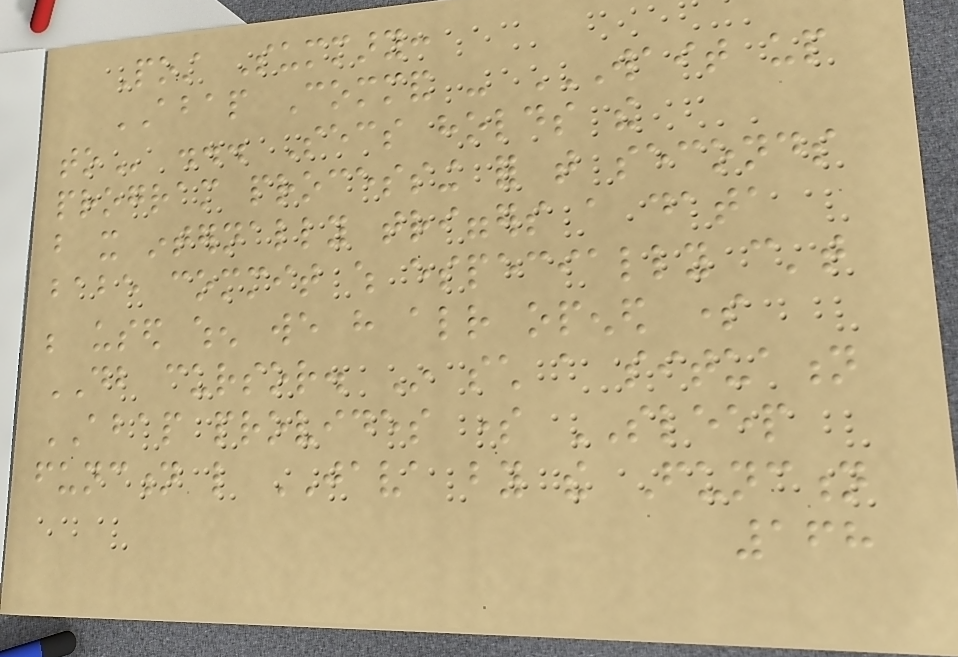Post Summary:
ABAP Command - WAIT UP
TO ... Secs holds the
program processing for that seconds
but it internally triggers a data
babe commit which especially can't
be used when we have already opened some
DB cursor. In such a situation
ABAP provides some SLEEP
function like JAVA by the Function
168
